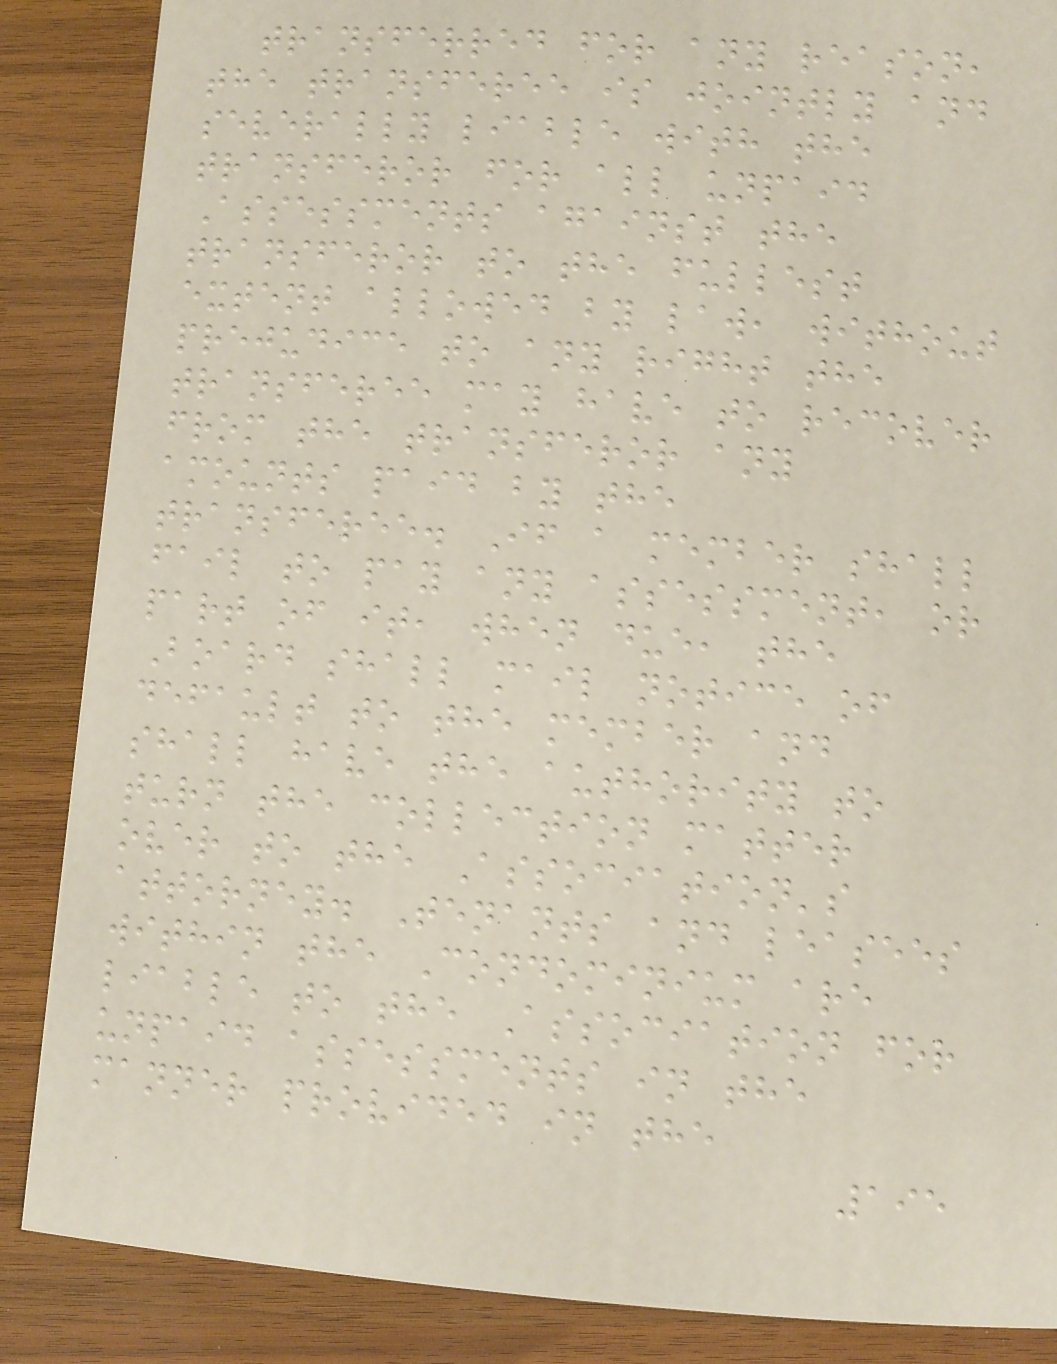transferred for any reason,
the transferee is jointly and
severally liable with the
transferor for all unpaid
Assessments against the
transferor to the fullest
extent allowed by law, without
prejudice to any right the
transferee may have to recover
from the transferor any
amounts paid by the
transferee. If a member shall
fail to pay any assessment, or
part of it, when due, the
Board shall mail notice of
default to the member and
shall have the authority to
turn the collection matter
over to the Association's
attorney. Tenants and leasees
within the Condominium are
liable to the Association for
unpaid assessments in the
manner provided in the
195
